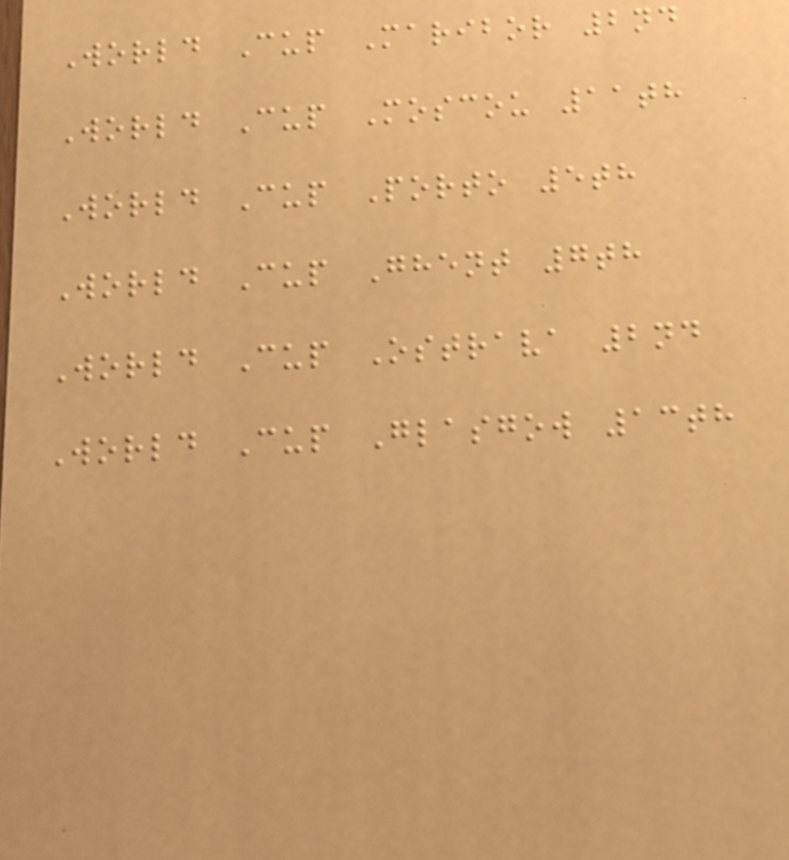World Cup Maribor 2nd
World Cup Moscou 11th
World Cup Porto 5th
World Cup Ghent 7th
World Cup Ostrava 2nd
World Cup Glasgow 13th
